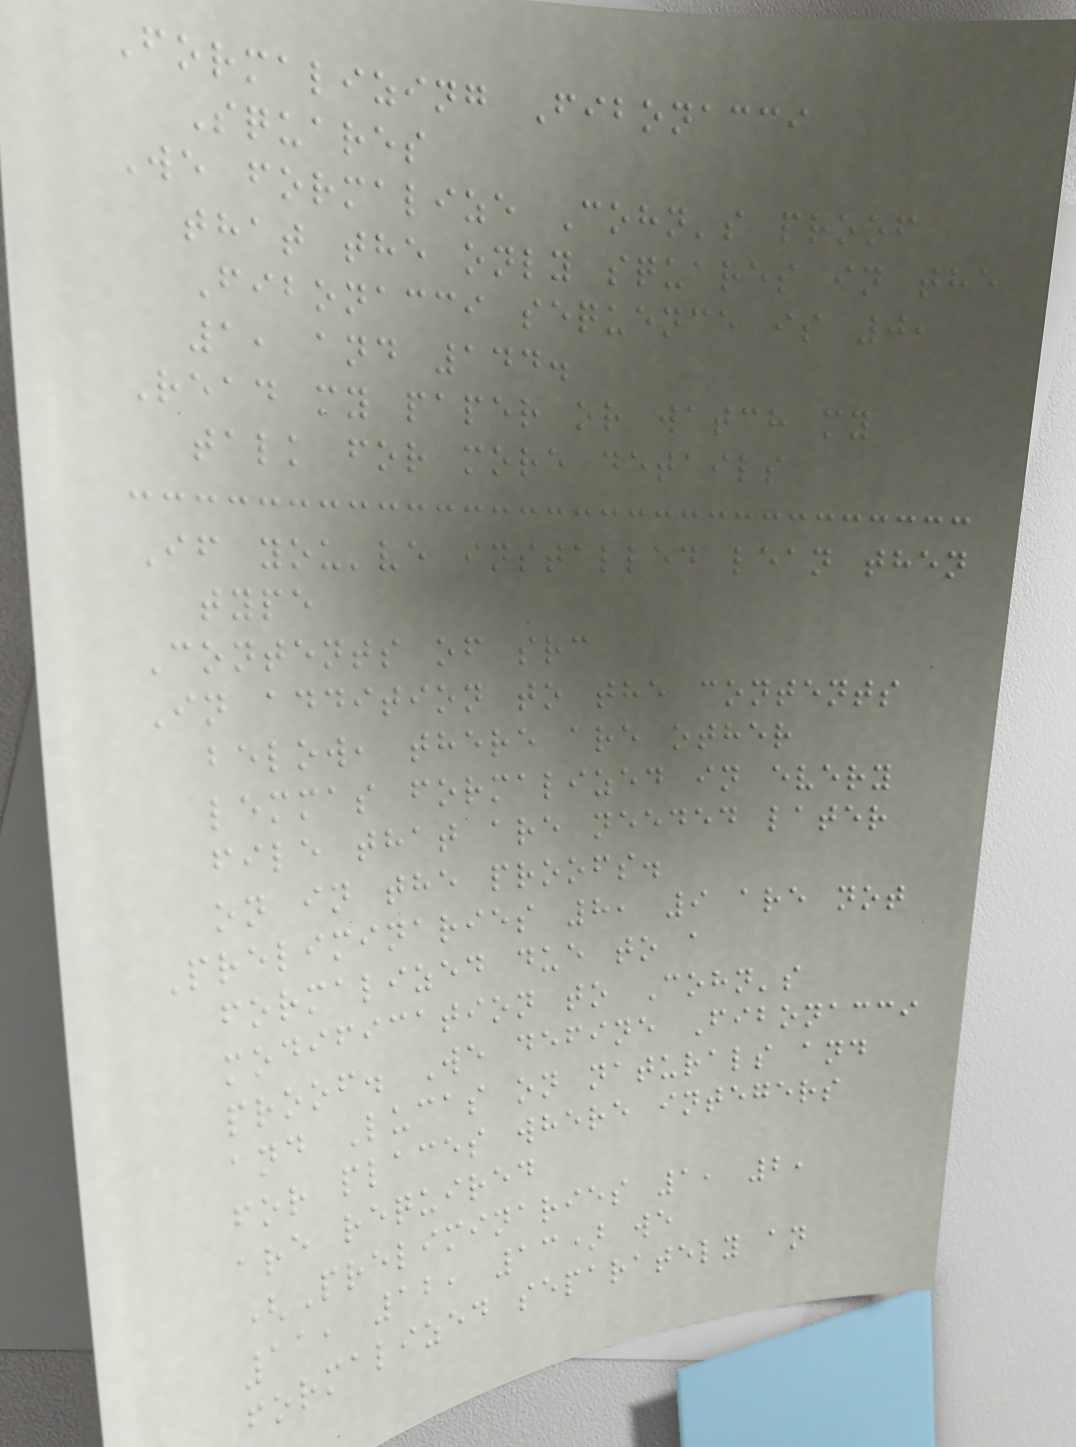Formalizing Fibonacci
Squares
We formalize Cohn's proof
that the only squares in the
Fibonacci sequence is 0,
1, and 144.
Read my paper or watch my
talk for more details
If you've installed lean then
type
Contents of src
In addition to the contents
below, there are other
lemmas formalized in every
file that are needed later
on in the proofs.
Preliminaries 8, 9 are not
formalized due to a
modification to Cohn's
proof. We define Fibonacci
and Lucas on naturals and
for places where integers
are required
(Preliminaries 1, 2,
11, 12, 13) we
formalized separately an
